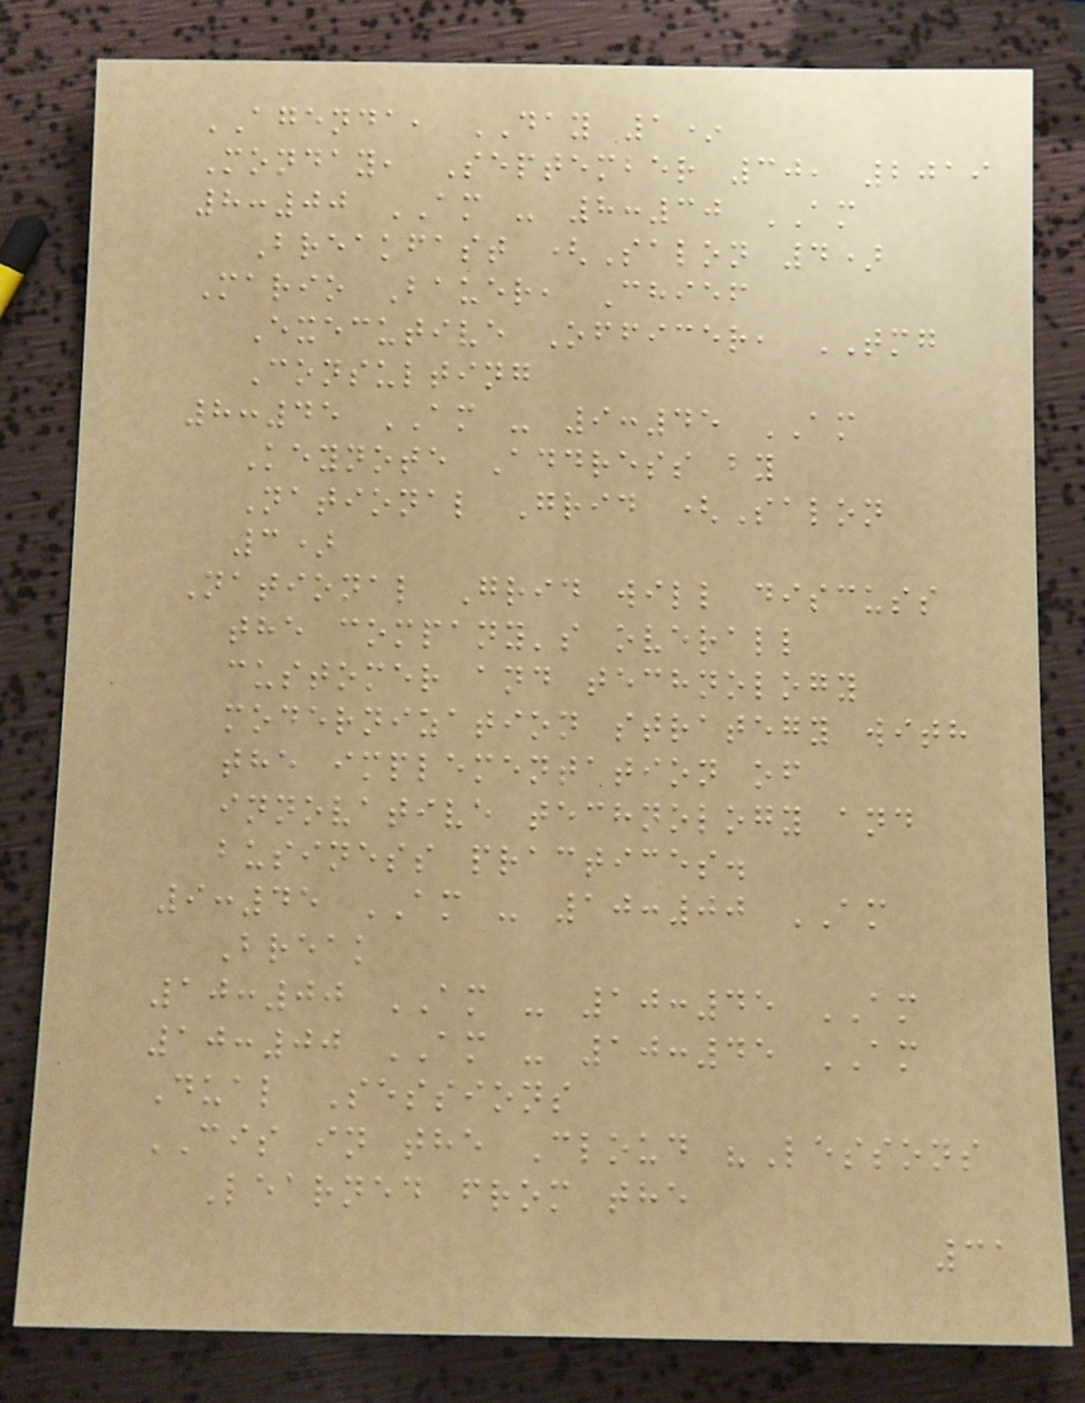AGENDA, DAY 1*
Monday, September 30, 2019
8:00 AM - 8:30 AM
Breakfast (Salon 4)
Mario Bauer, Chief
Executive Officer, TMG
Consulting
8:45 AM - 9:45 AM
Keynote Address by
National Grid (Salon
3)
National Grid will discuss
the company's overall
customer and technology
modernization strategy with
the implementation of
innovative technology and
business practices.
9:45 AM - 10:00 AM
Break
10:00 AM - 10:45 AM
10:00 AM - 10:45 AM
Dual Sessions
CIS in the Cloud "Lessons
Learned from the
31
